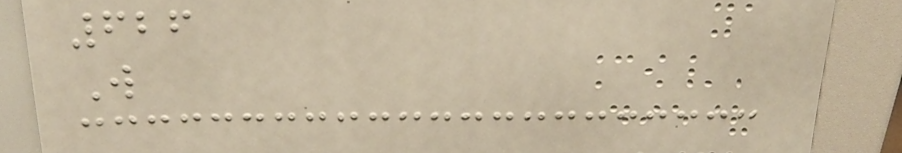626
W
